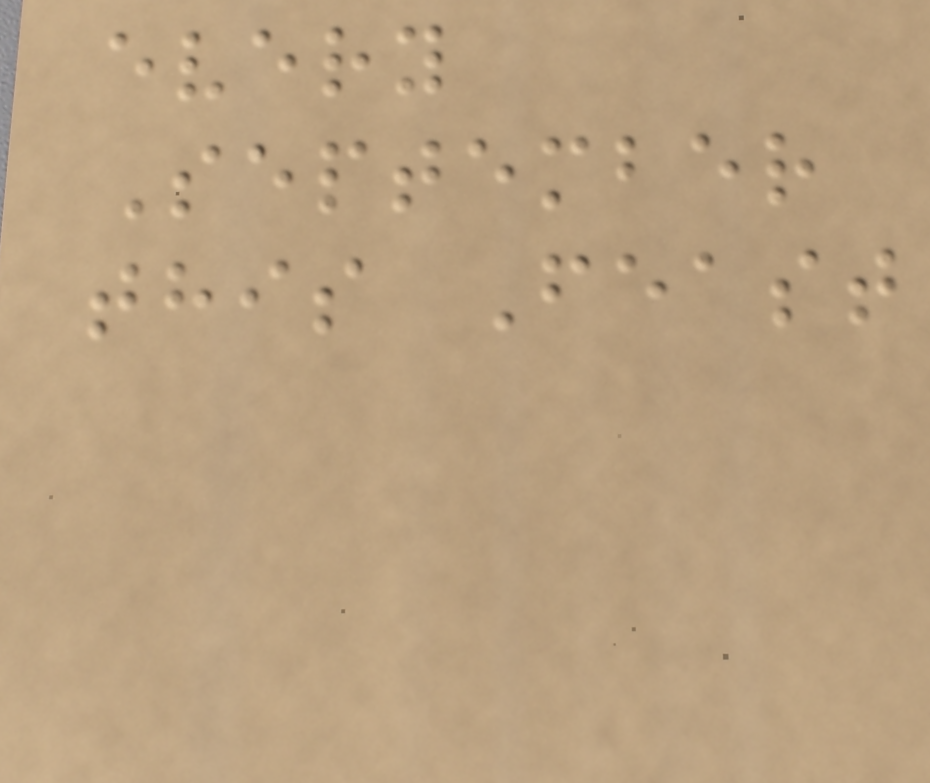every
September
this Feast
